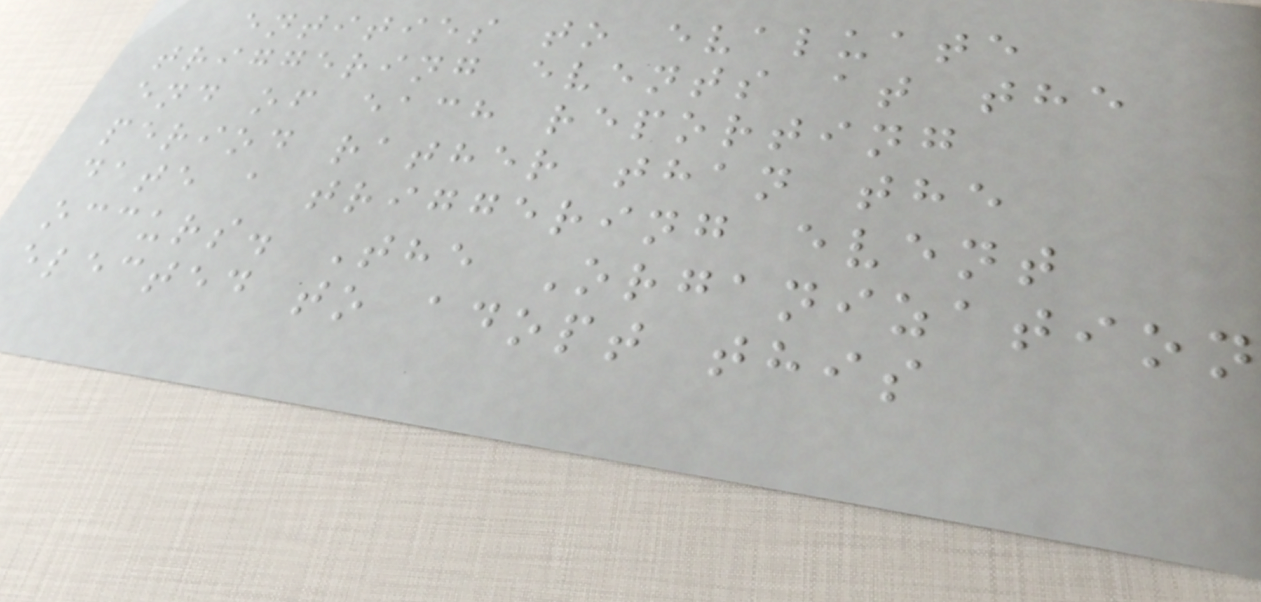entities to evaluate
triggering events at the
end of each reporting
period rather than the
date a triggering event
occurs. The Organization
elected to adopt this
